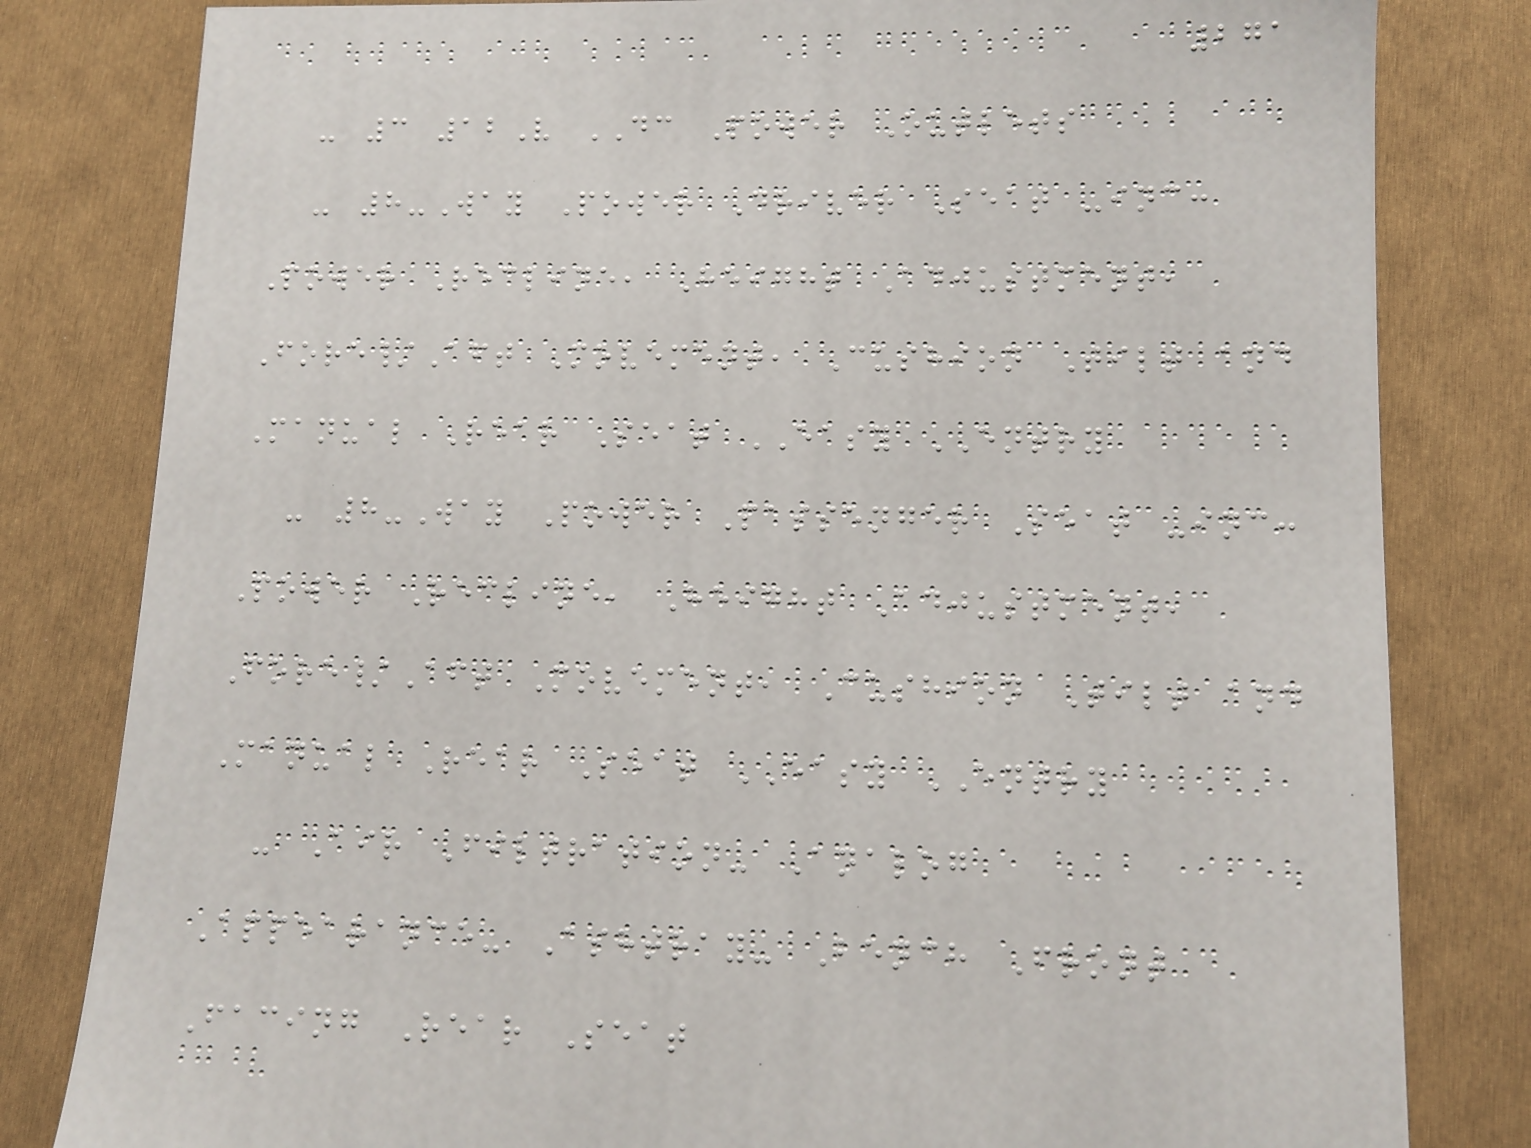271
- 3 12V DC Power Outlets
- 8-Way Power Driver Seat -inc:
Power Recline, Height Adjustment,
Fore/Aft Movement, Cushion Tilt and
Manual Rear Seat EASY ENTRY
- 8-Way Power Passenger Seat -inc:
Power Recline, Height Adjustment,
Fore/Aft Movement, Cushion Tilt and
Manual Rear Seat EASY ENTRY
- Air Filtration- Analog
Appearance- Ashtray- Bench Front
Facing Rear Seat
